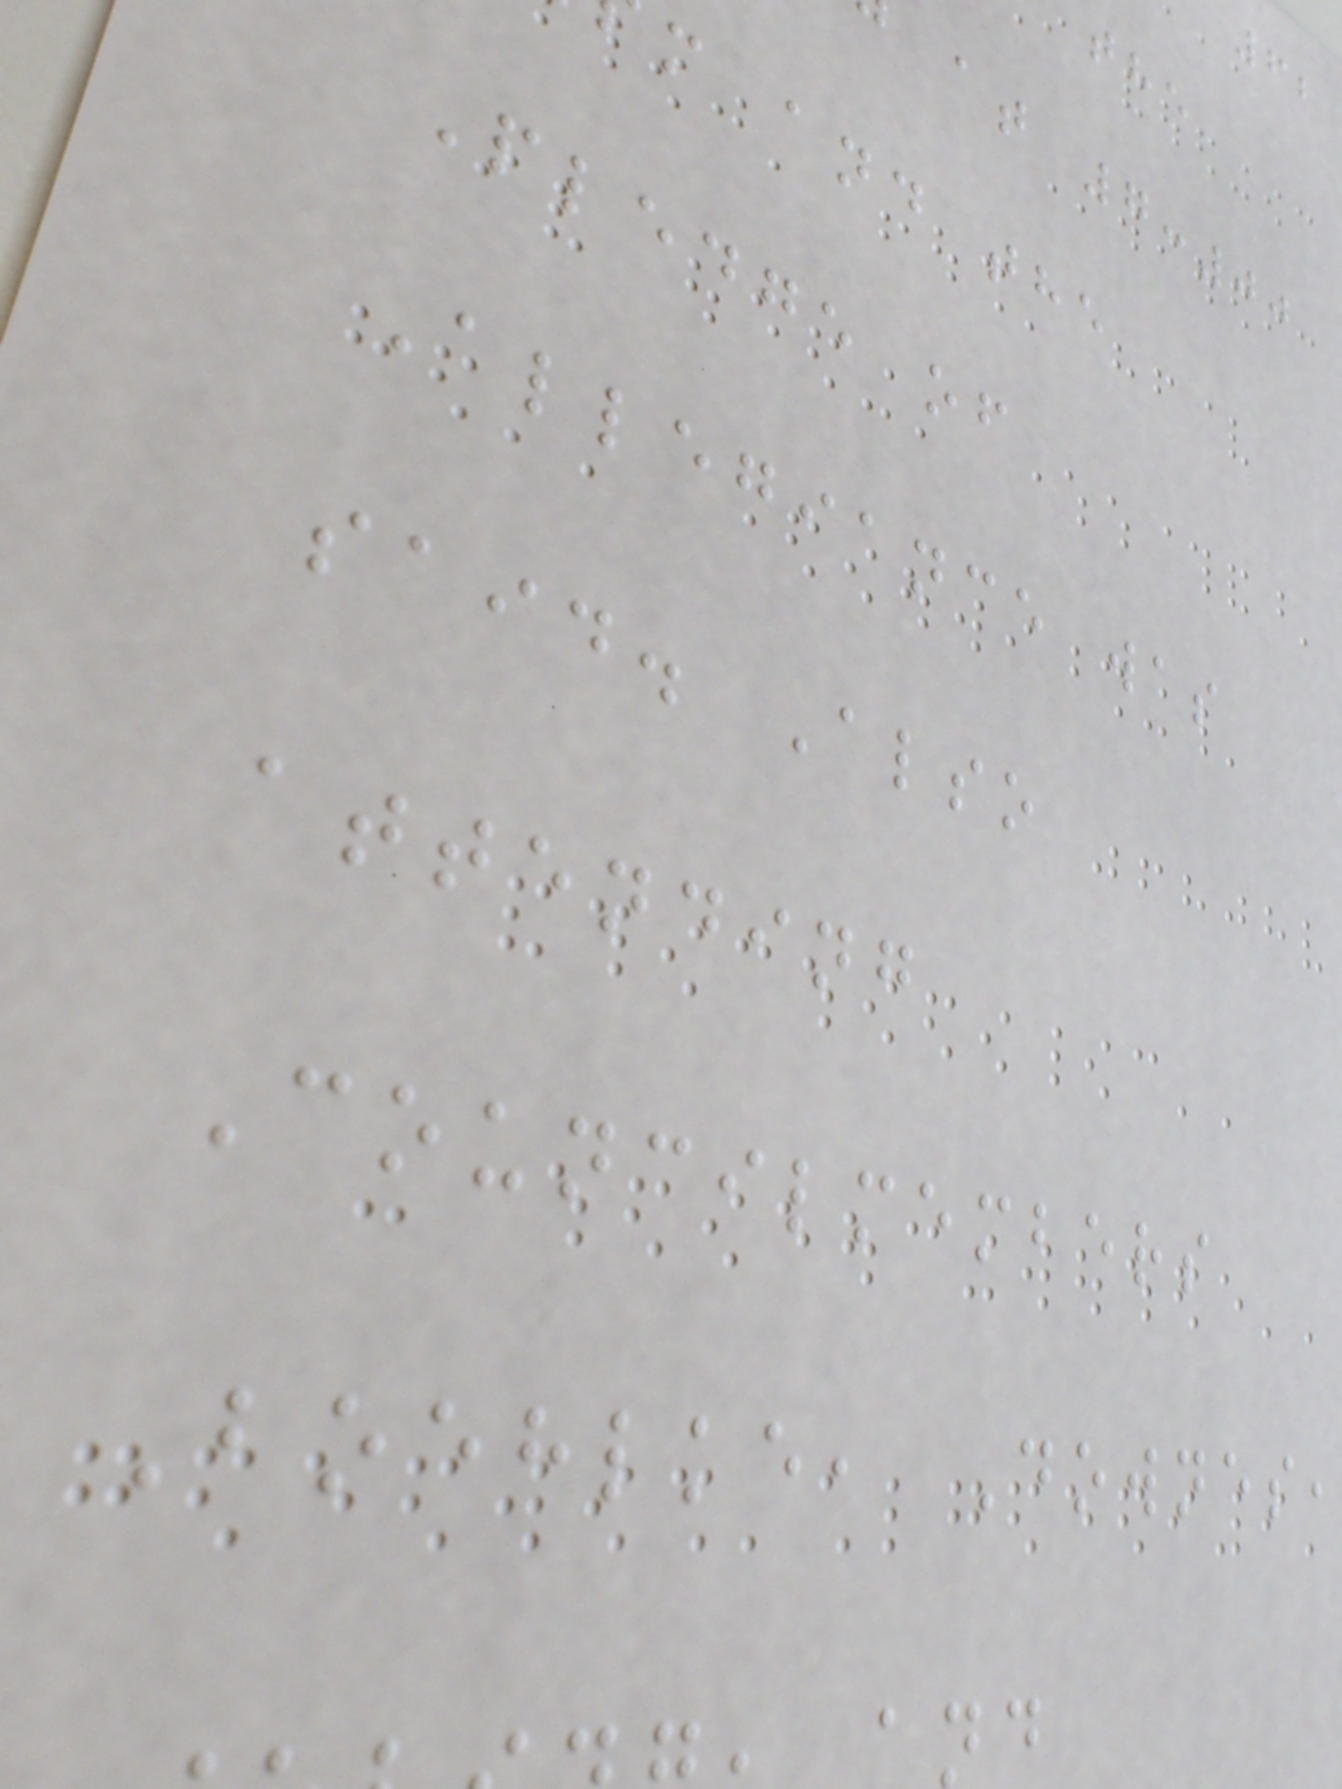62
at 7:00
m and the
Pledge of
Allegiance was
said. Also
attending
Councilmembers
Boehlke, Downes,
